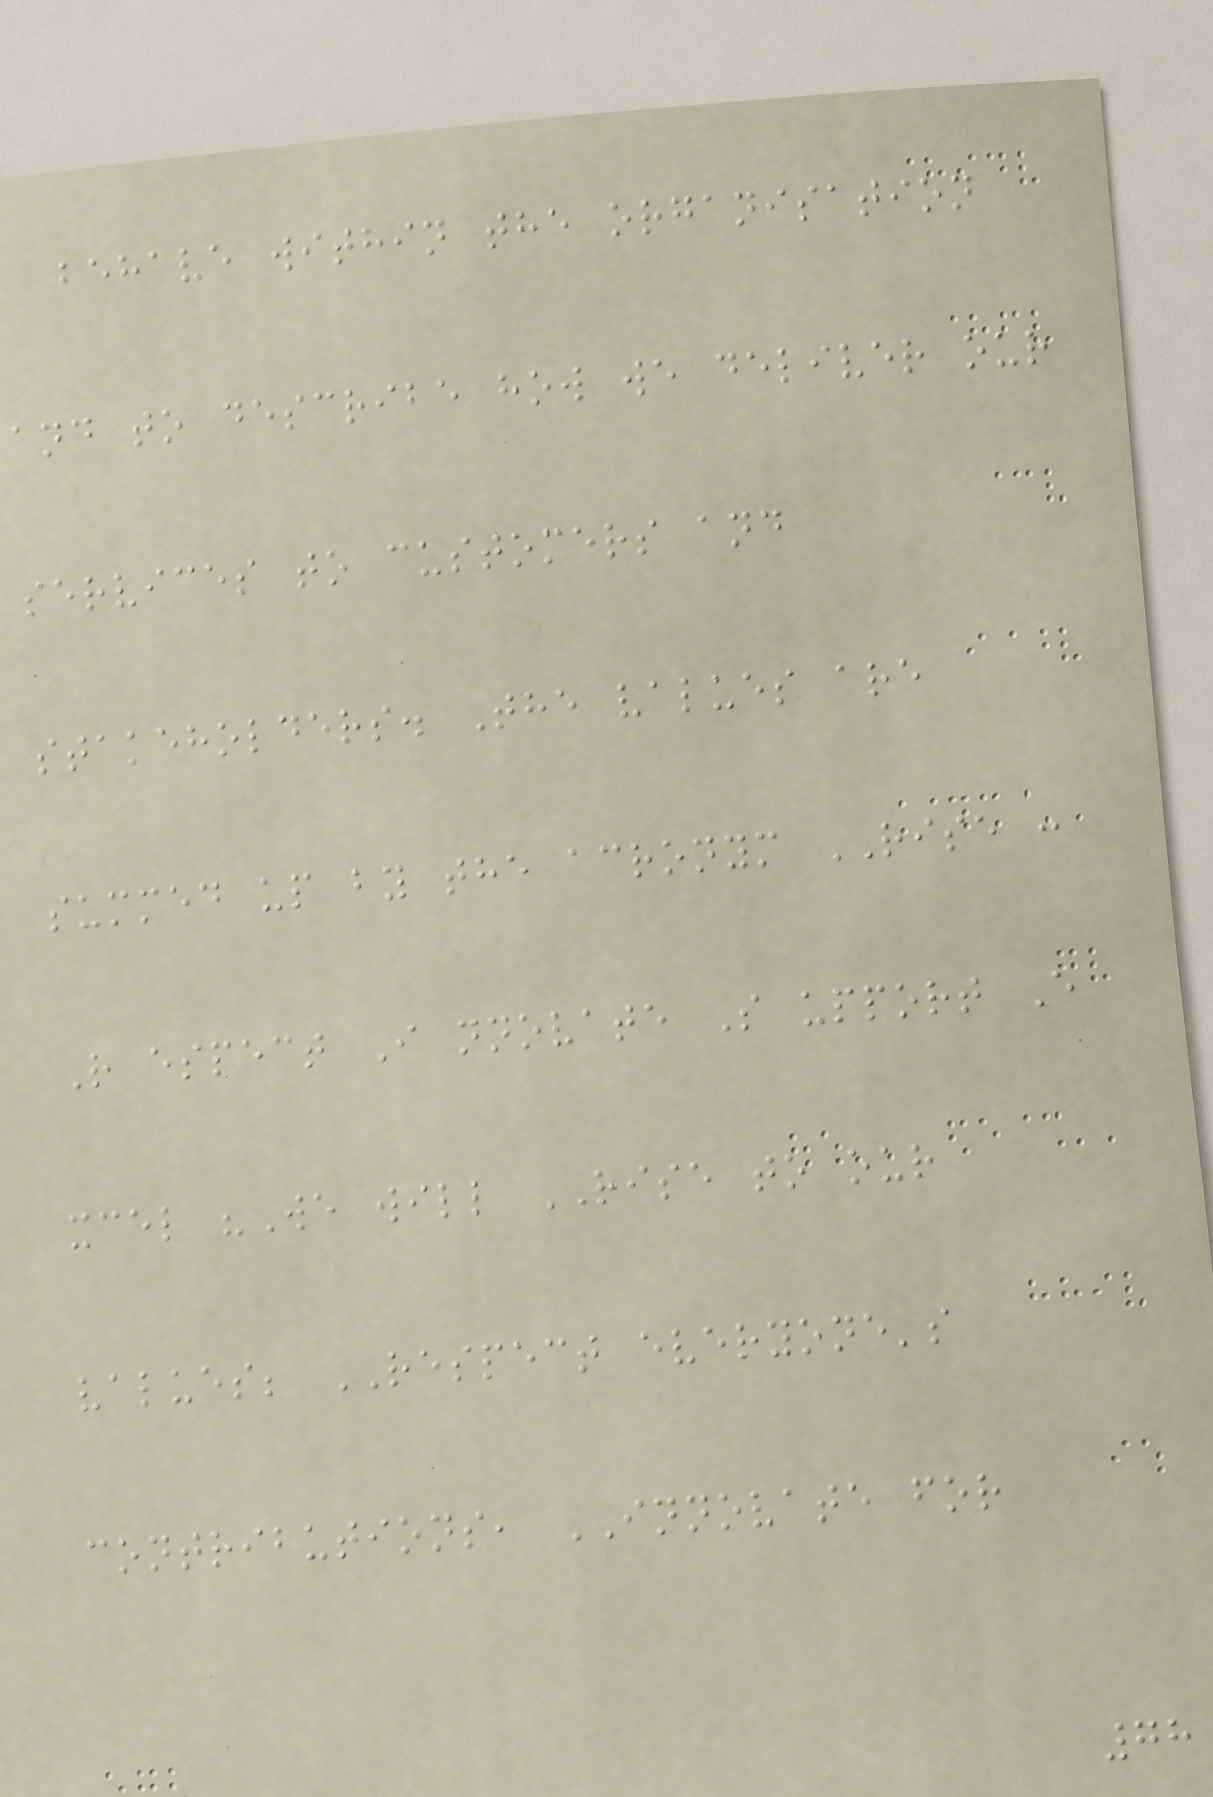behave within the organisation
and to describe how we deliver our
services to customers and
stakeholders. The values are
summed up by the acronym RISE :
R espect I nnovate S upport E
xcel "We will RISE to our
values; RESPECT everyone's
contributions, INNOVATE for
78
